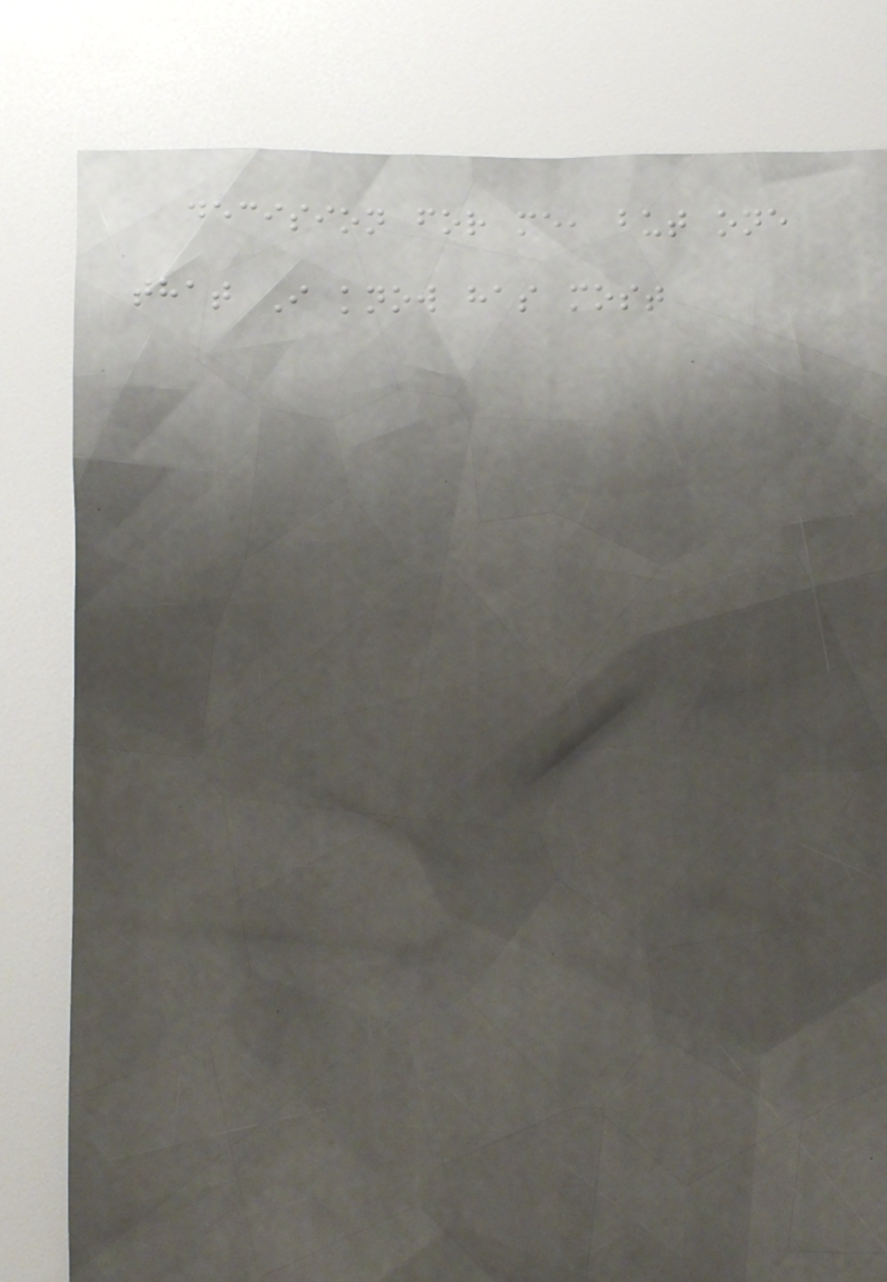decision for me, but one
that I know has most
